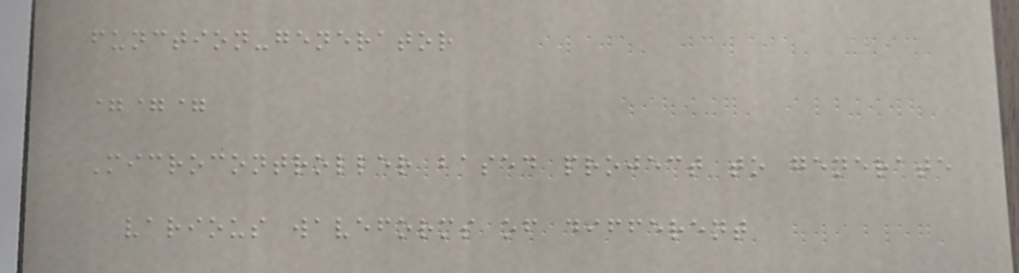function-generator
===
Microcontroller based project to generate
various waveforms of different
